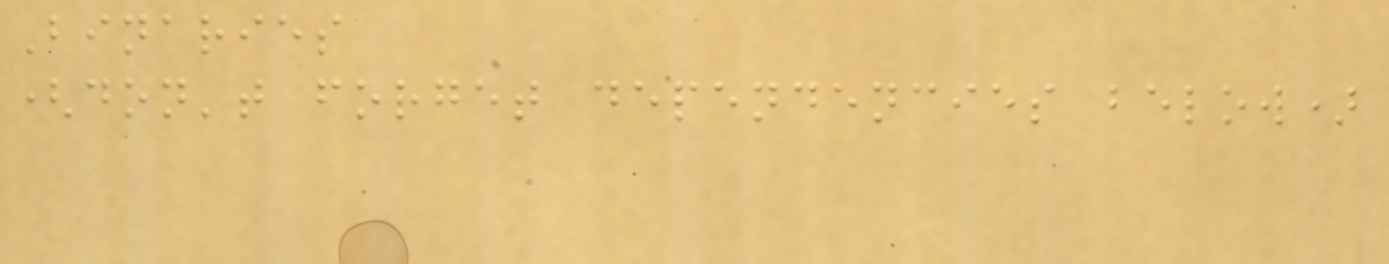Binaries
(don't forget dependencies below)
